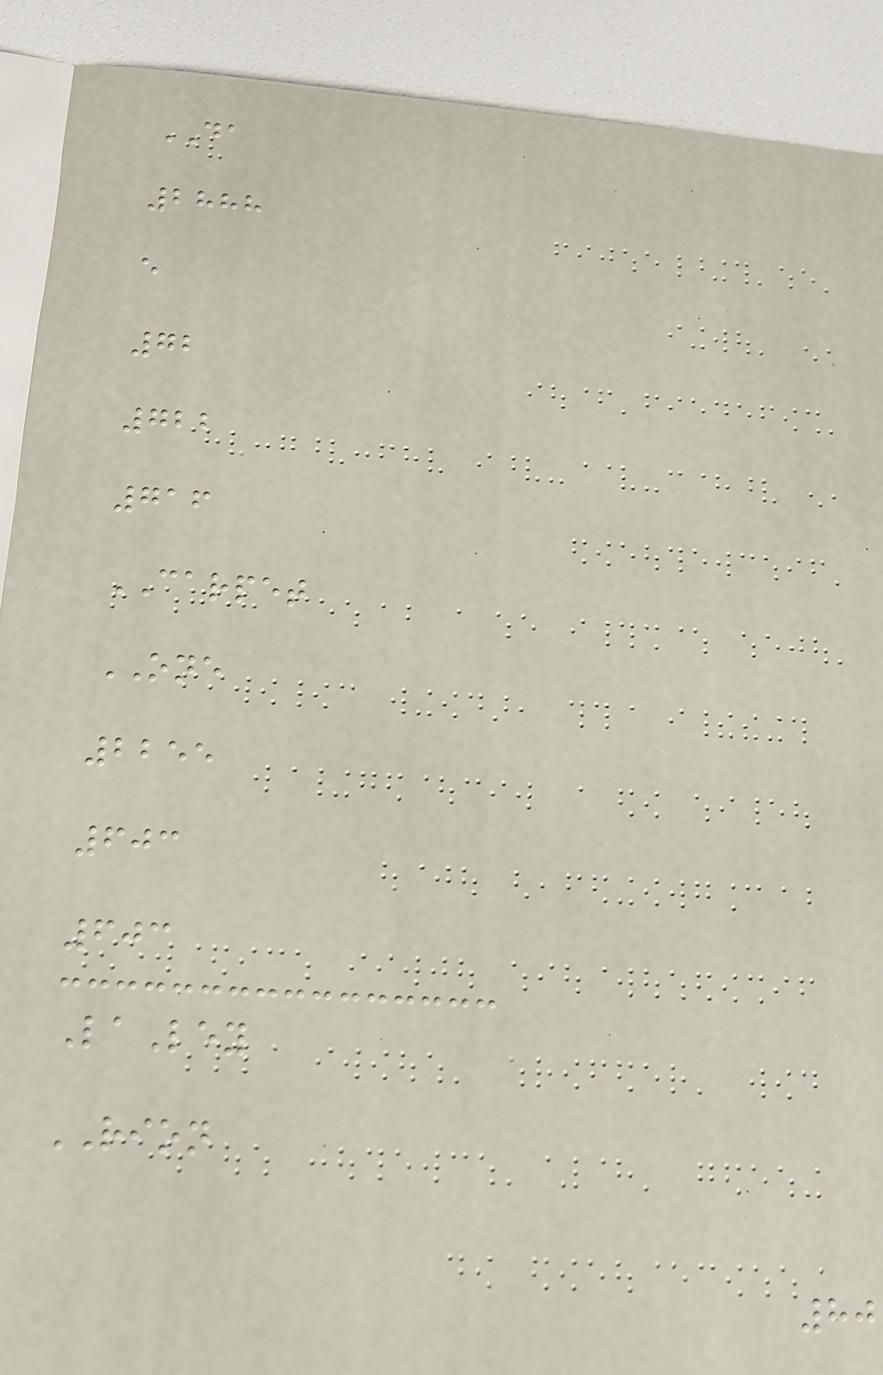DA
2888
e
72
722
716
CARPET
ONE
2255
603
603
LaLey
RION
80
